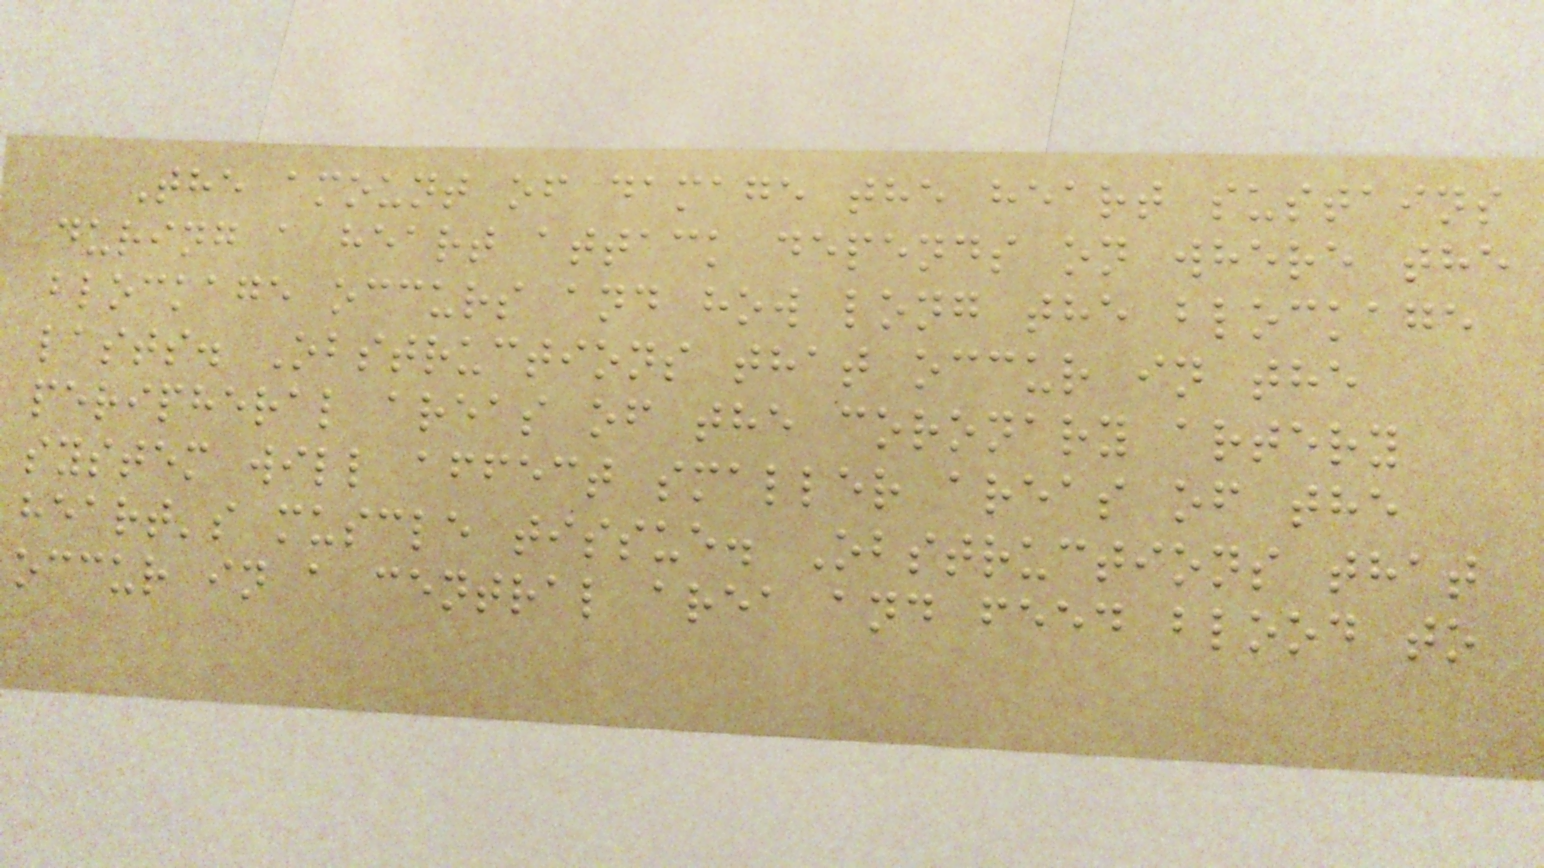The amount of damage the heart sustains
during a heart attack depends on where the
blockage occurs and how long the blockage
lasts. Obstructions that occur in the
peripheral areas of the coronary artery
system will affect smaller areas of the
heart's muscle tissue. Obstructions that
occur in a central area and feed blood to
